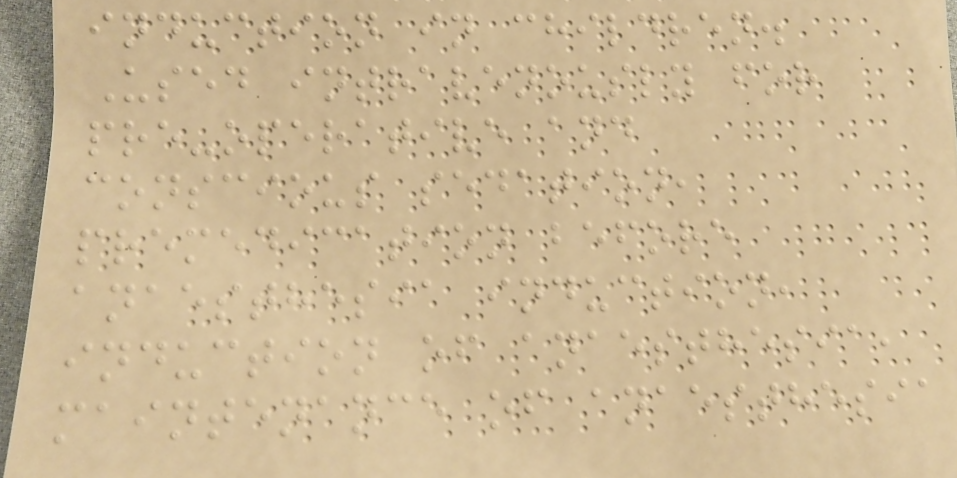induction in children.
Used intravenously for
pre-operative and
conscious sedation,
premedication before
anaesthesia induction,
induction of anaesthesia,
maintenance of anaesthesia
